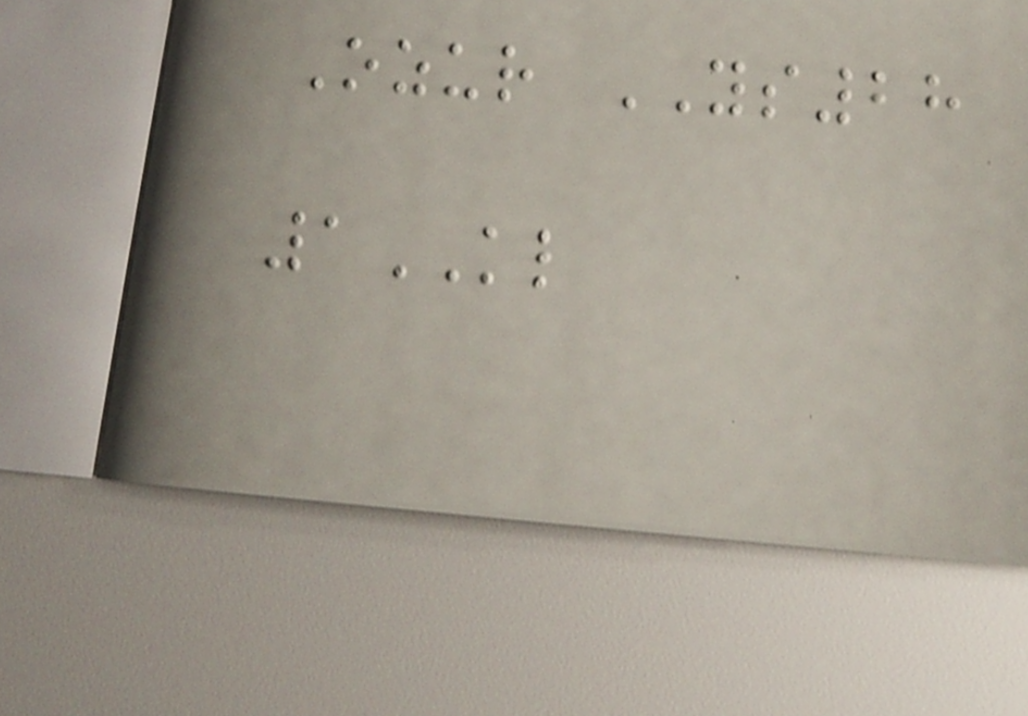Ozur YS28
1KL
